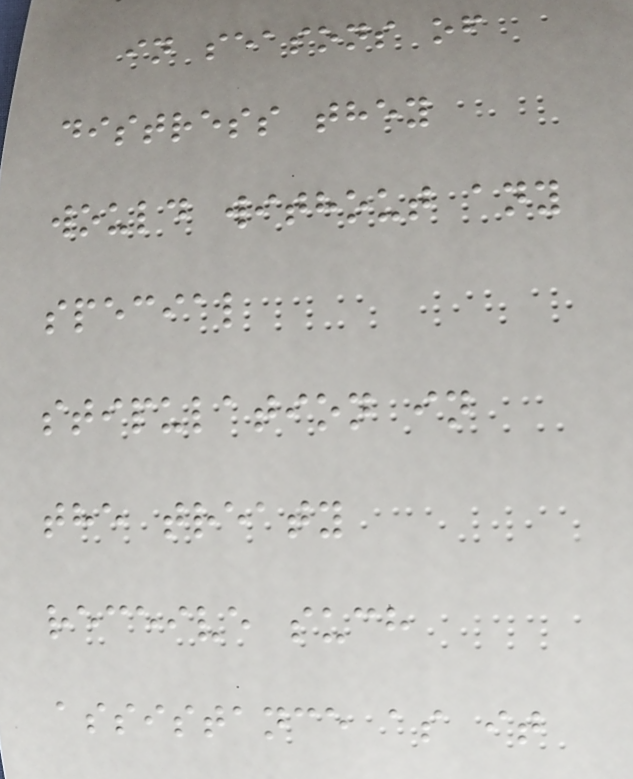in seasons of
distress they
would without any
special
stipulation in
the treaty
receive such
assistance as it
